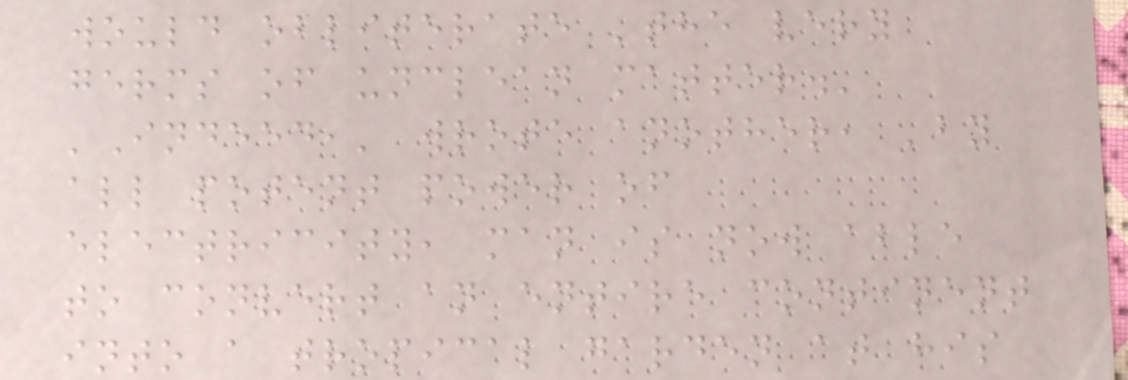would obliterate 'the very
germs of unclean matter.'
'Indeed,' wrote another, 'by
all potent power of
electricity, man is now able
to convert an entire continent
into a tropical garden at his
